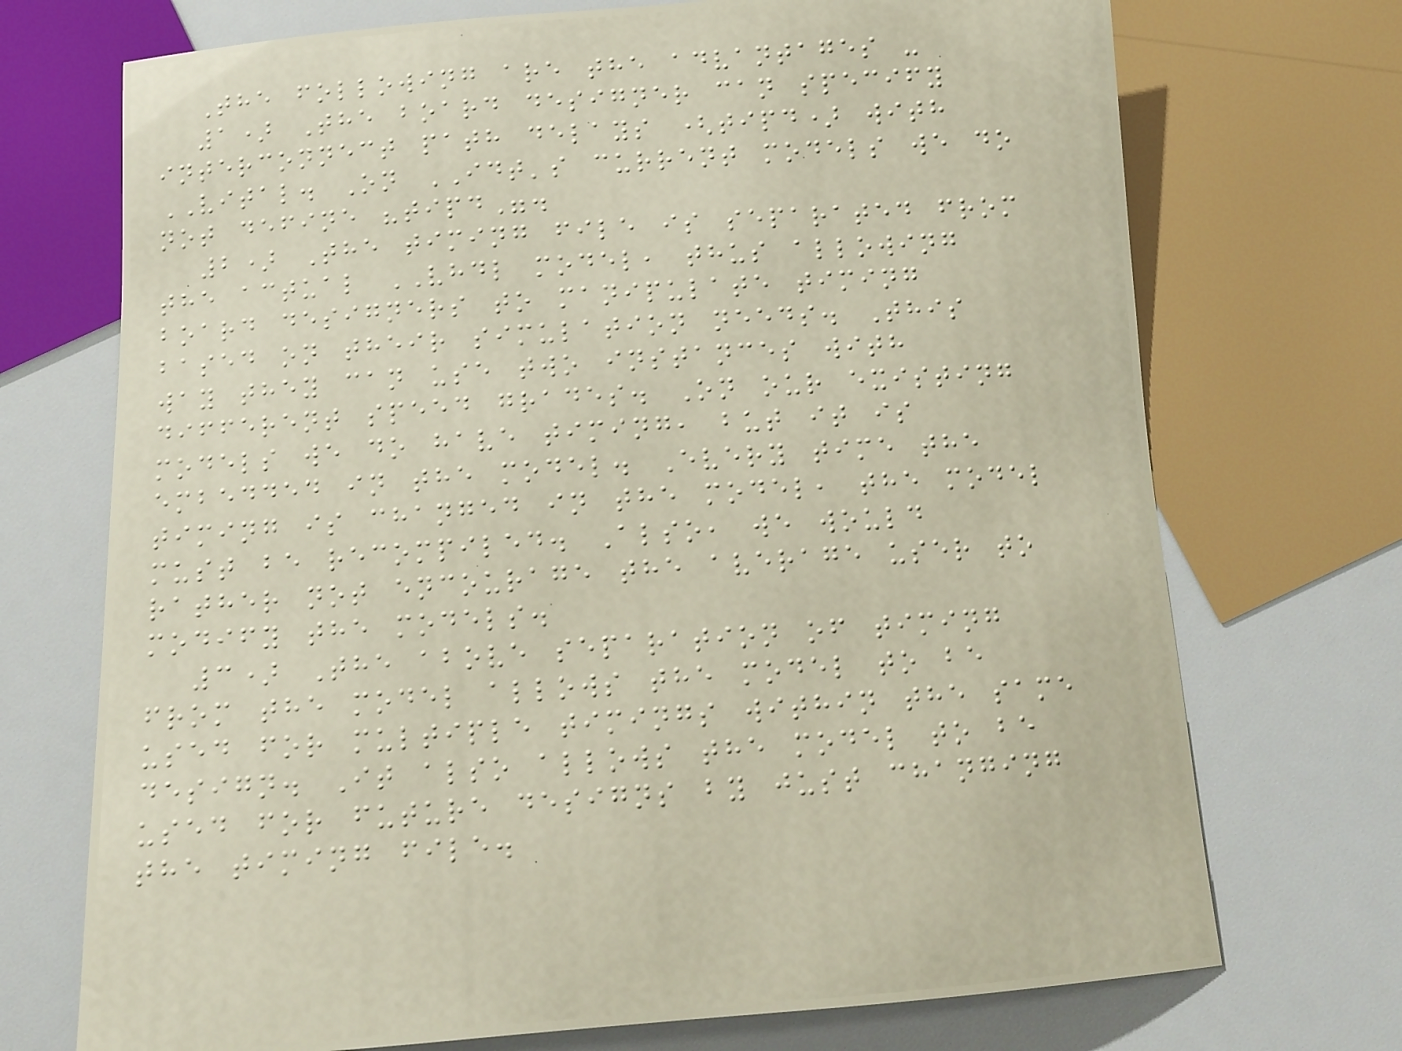The following are the advantages -
1) The board designer can specify
interconnect path delays (tipd) with
VITAL. On IDT's current models we do
not define "tipd".
2) The timing file is separated from
the actual VHDL model, thus allowing
board designers to manipulate timing
based on their simulation needs. This
way they can use two instances with
different speed grades. On our existing
models we do have timing, but it is
embedded in the model. Every time the
timing is changed in the model, the model
must be recompiled. Also, we would
rather not encourage the average user to
modify the models.
3) The above separation of timing
from the model allows the model to be
used for multiple timings within the same
design. It also allows the model to be
used for future designs by just changing
the timing file.
